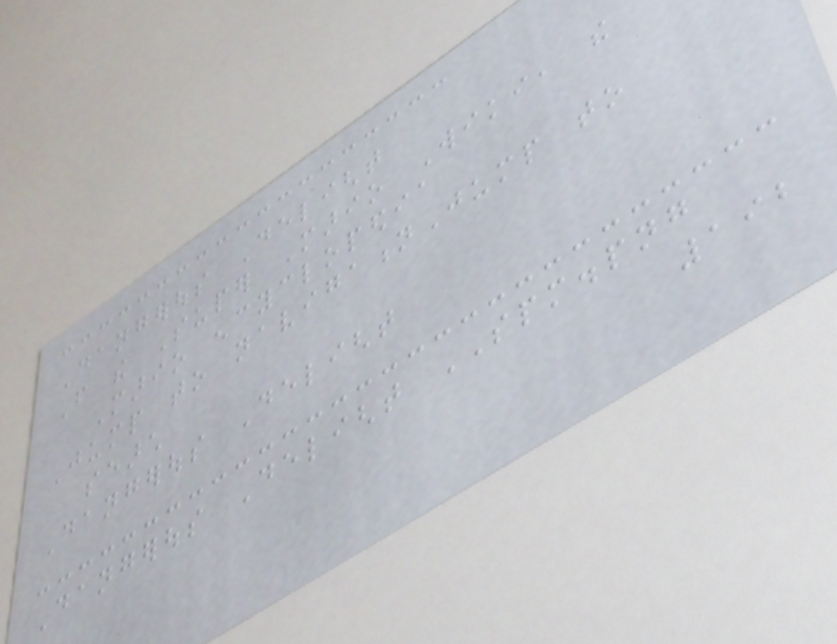Dangerous Delight
From the Super Mario Wiki, the
Mario encyclopedia
Jump to navigationJump to
search
Dangerous Delight
Dangerous Delight SPM.png
192
